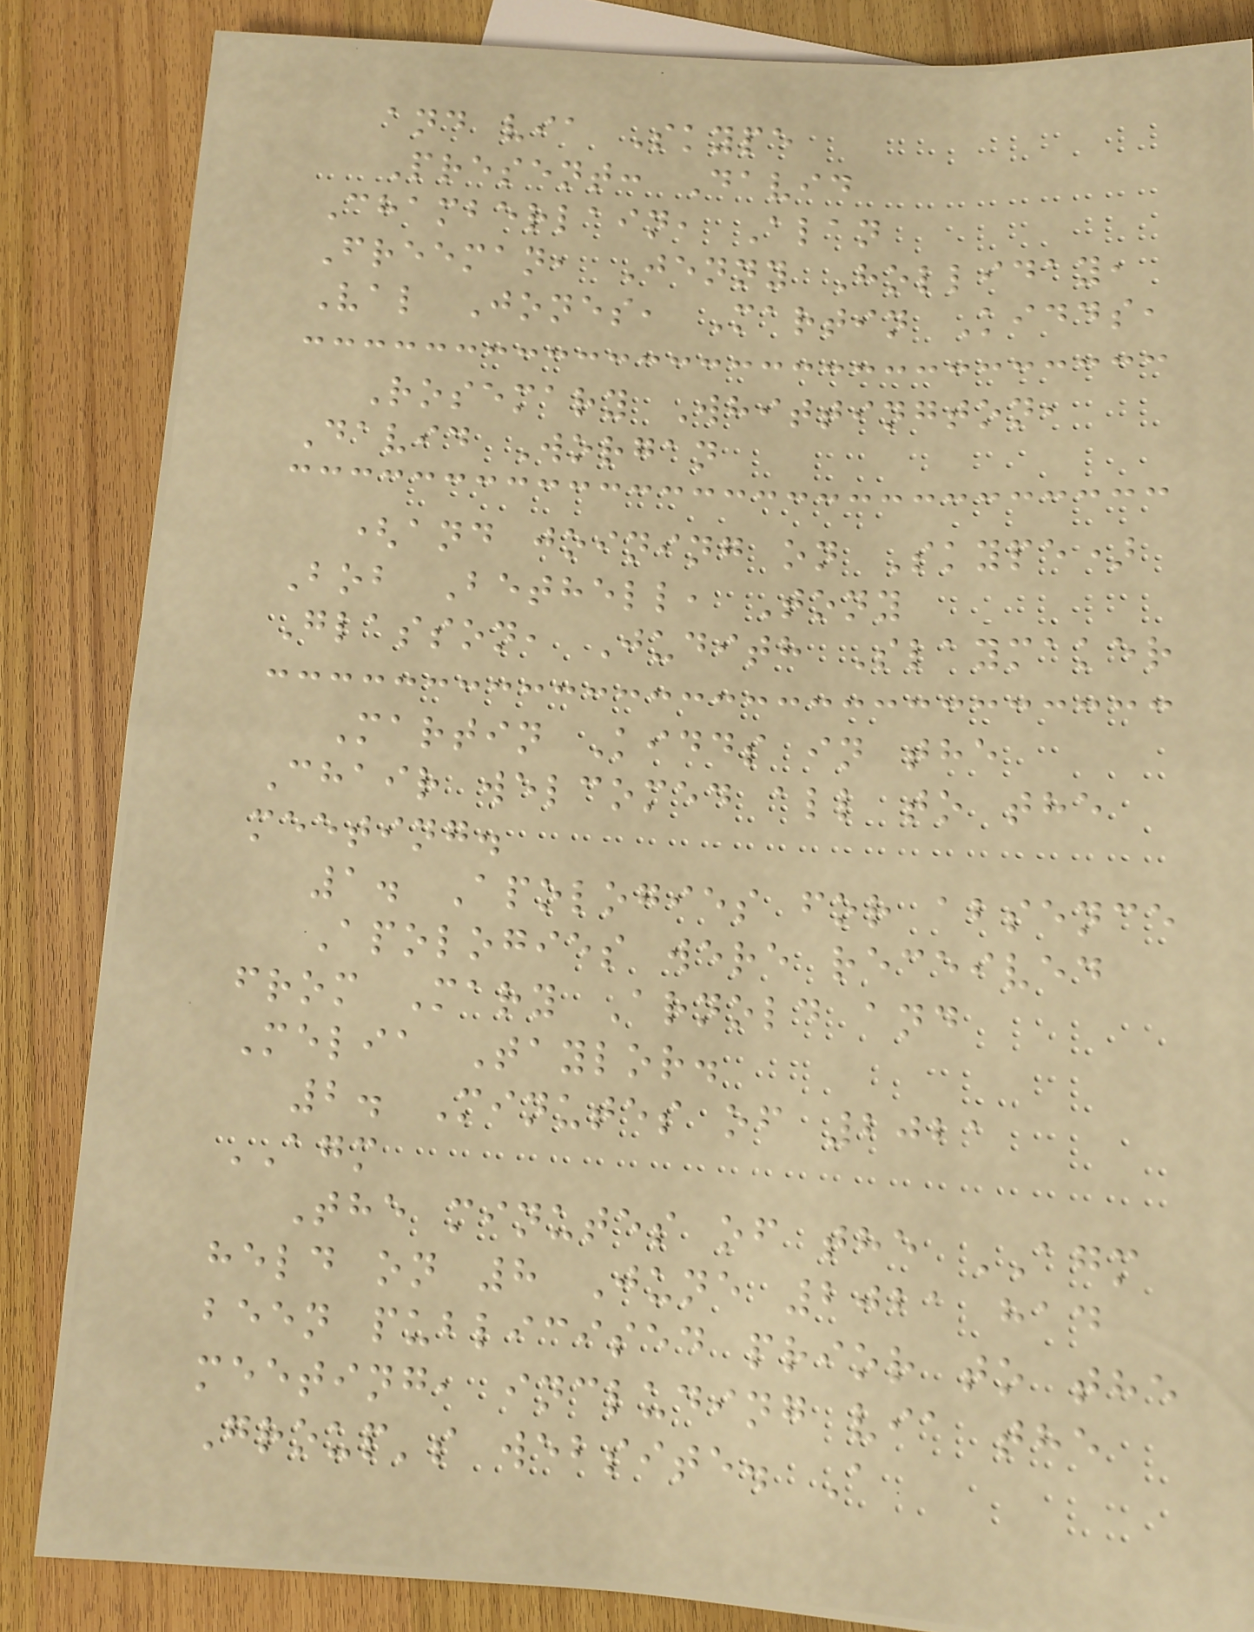and via Skype
Present: David
Chamberlain, Alan
Freeman, Jenny Holliday,
Val Jones, Martin Kidds,
Rosemary Whittington,
David Worgan
(and joining on Skype)
Bob Bethell, Tony
Glasson, Judith Slaymaker
Martin Kidds in the
Chair welcomed all to the
meeting.
1. Apologies for absence
Apologies were received
from Mary Arnold and
Melia Taylor.
2. Minutes of 2021
AGM
The minutes of the AGM
held on 8 June 2021 had
been publicised prior to the
meeting, including via the
Group's website. A
